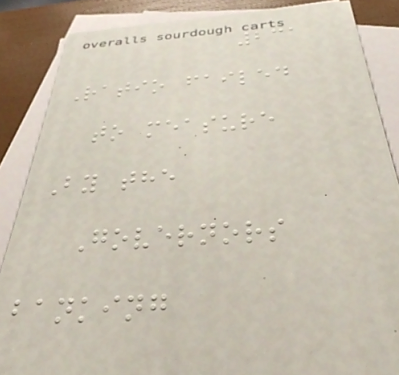231
Ratio failed
to measure
By the
Governors
banking
